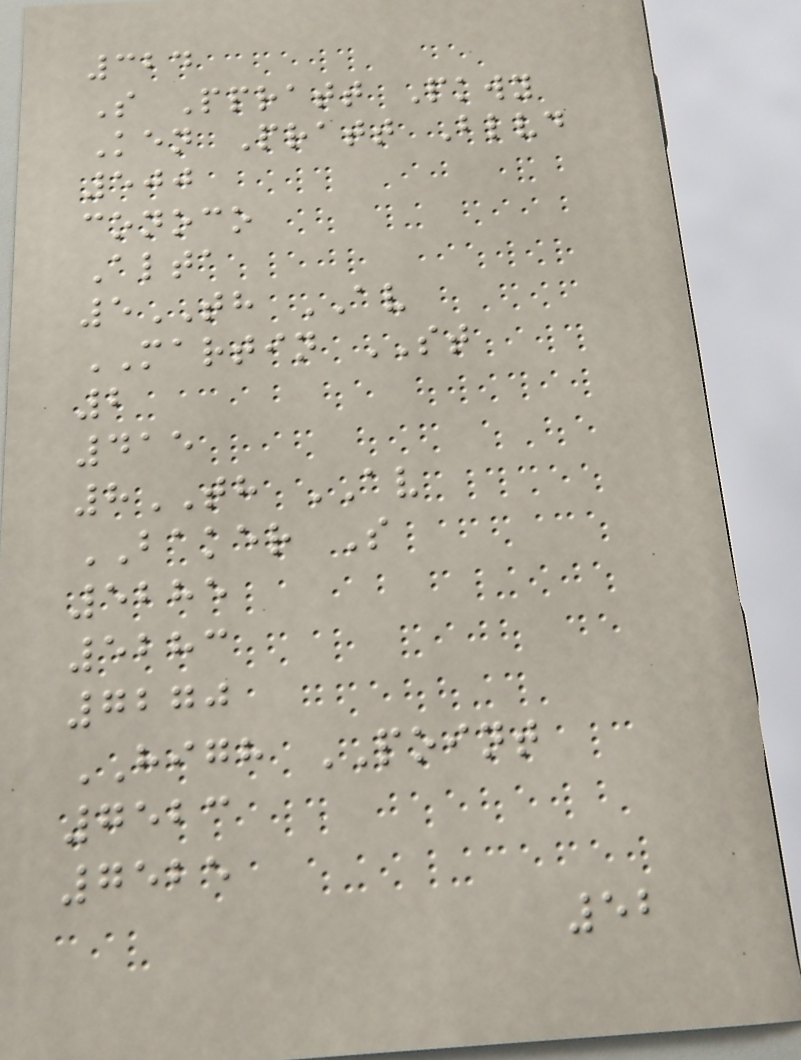324
S Ppratt Pkwy
Ken Pratt Blvd
500
conoco
Alta
5TH AV
MARTIN ST
2
415
8TH AV
BAKER S
5285
5283
7270
HIGH POINT
7523
7525
52
